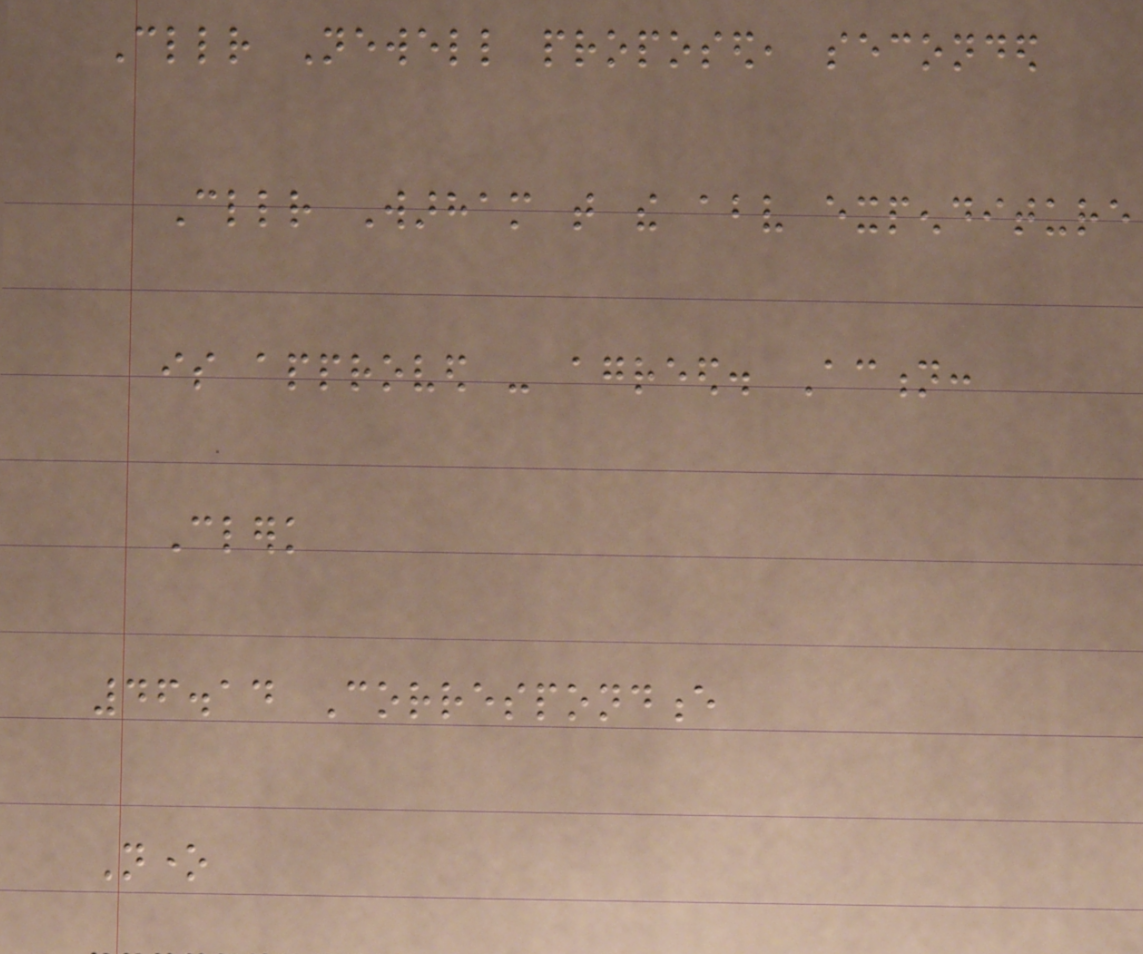Cllr Newell proposed, seconded
Cllr Warham that the above expenditure
is approved - agreed. Action:
Clerk
46.14 Correspondence
None
